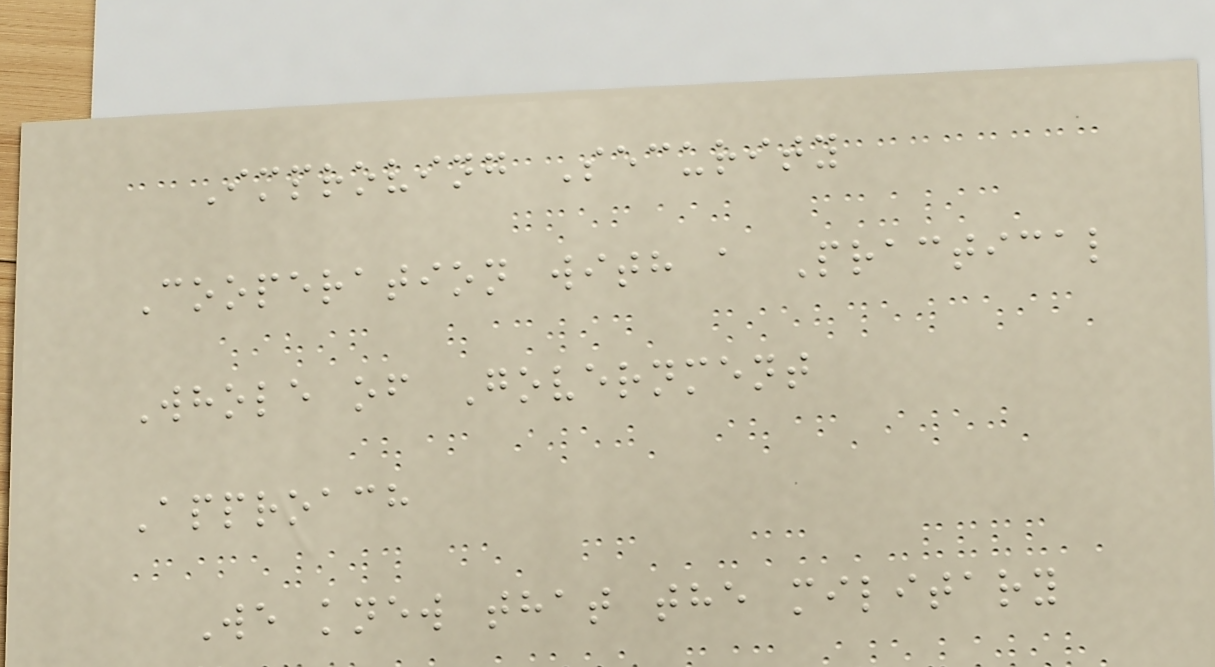Improving Security
Cooperation with a Practical
Whole of Government
Approach
We knew that the military
